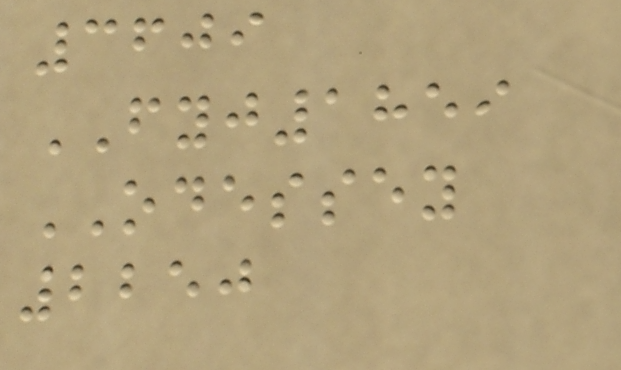3609
FYJ1859
ODESSEY
2250
